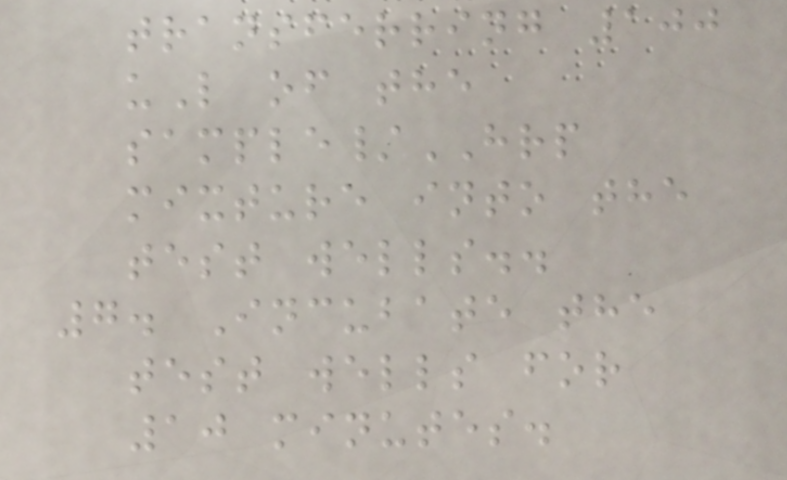transferring 100
uL of the
sample/HRP
mixture into the
test wells..
7. Incubate the
test wells for
10 minutes.
